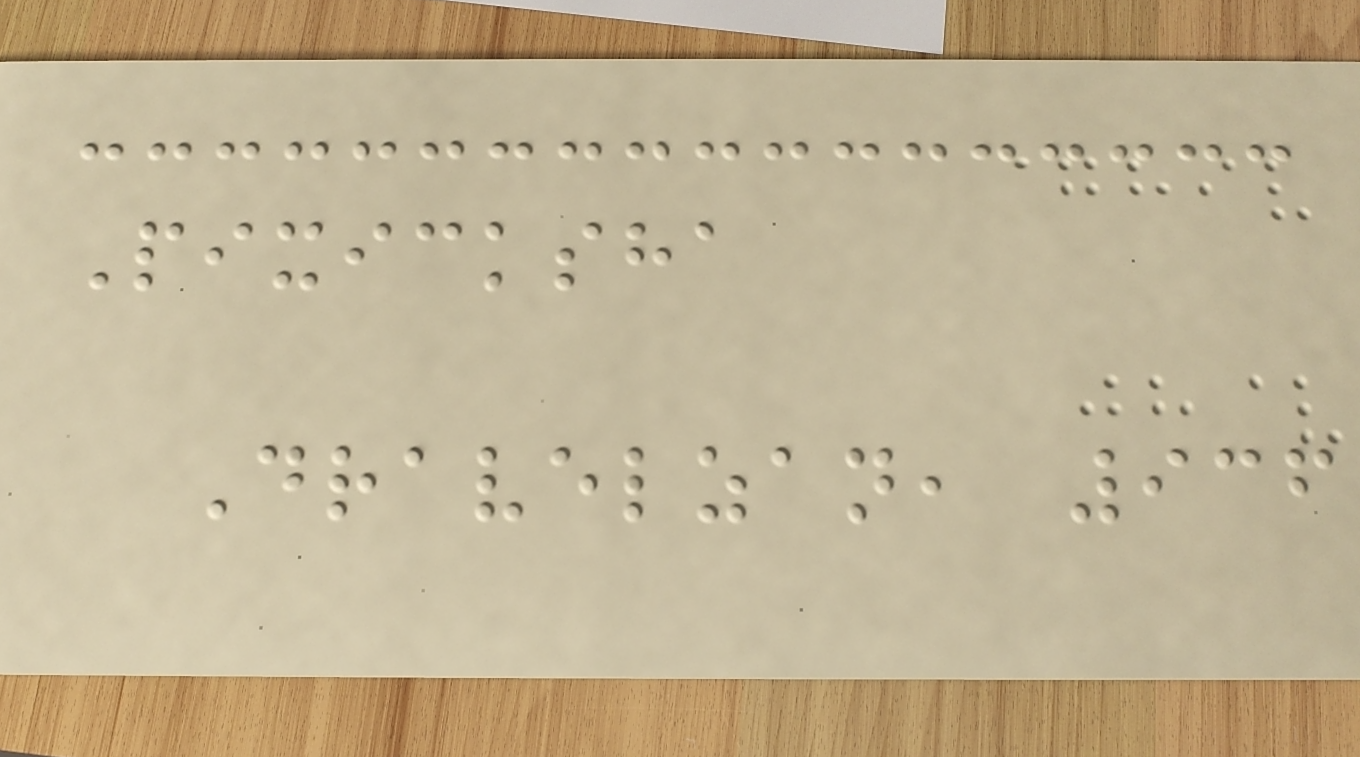Pixicksha
Dravelzan, 936
